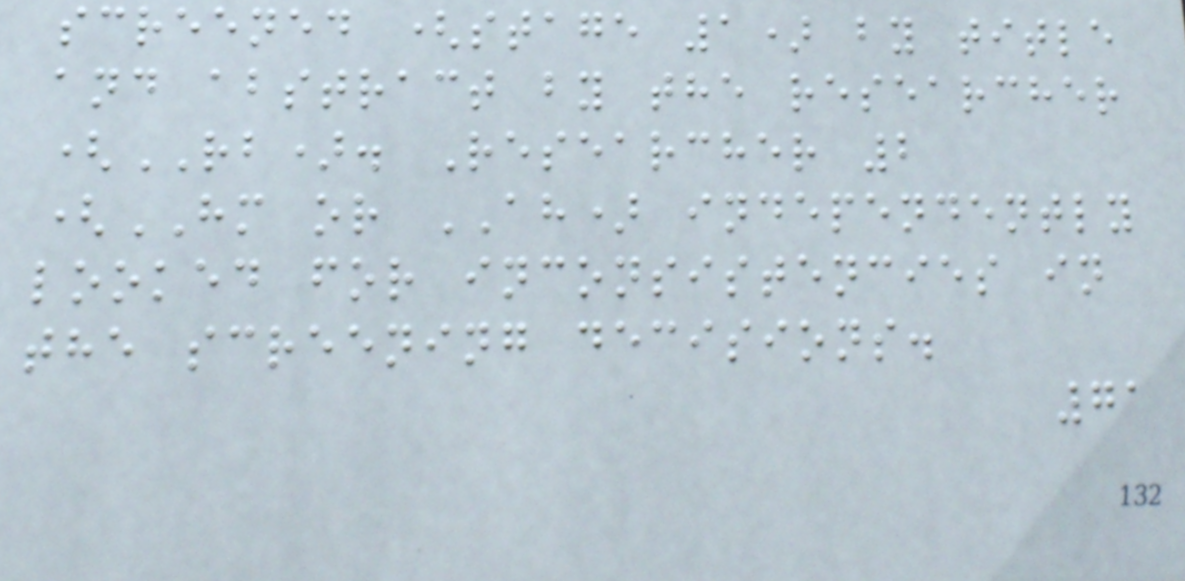screened (stage 1) by title
and abstract by the researcher
(RB). Researcher 2
(HM or AH) independently
looked for inconsistencies in
the screening decisions.
71
